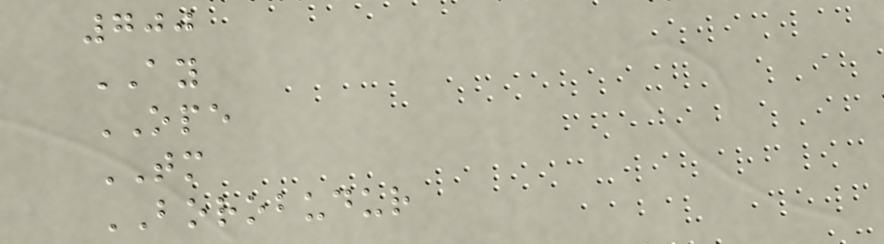700
AY
OPE
TM
BOROBUDUR
